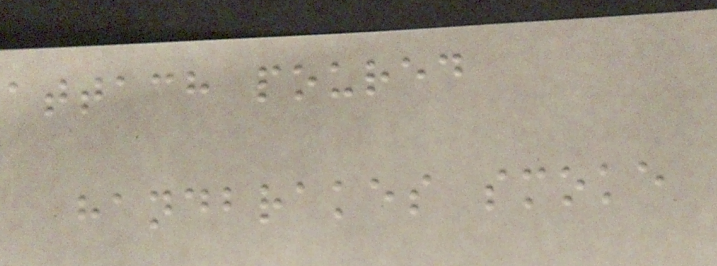attach poured
handbrakes smoke
